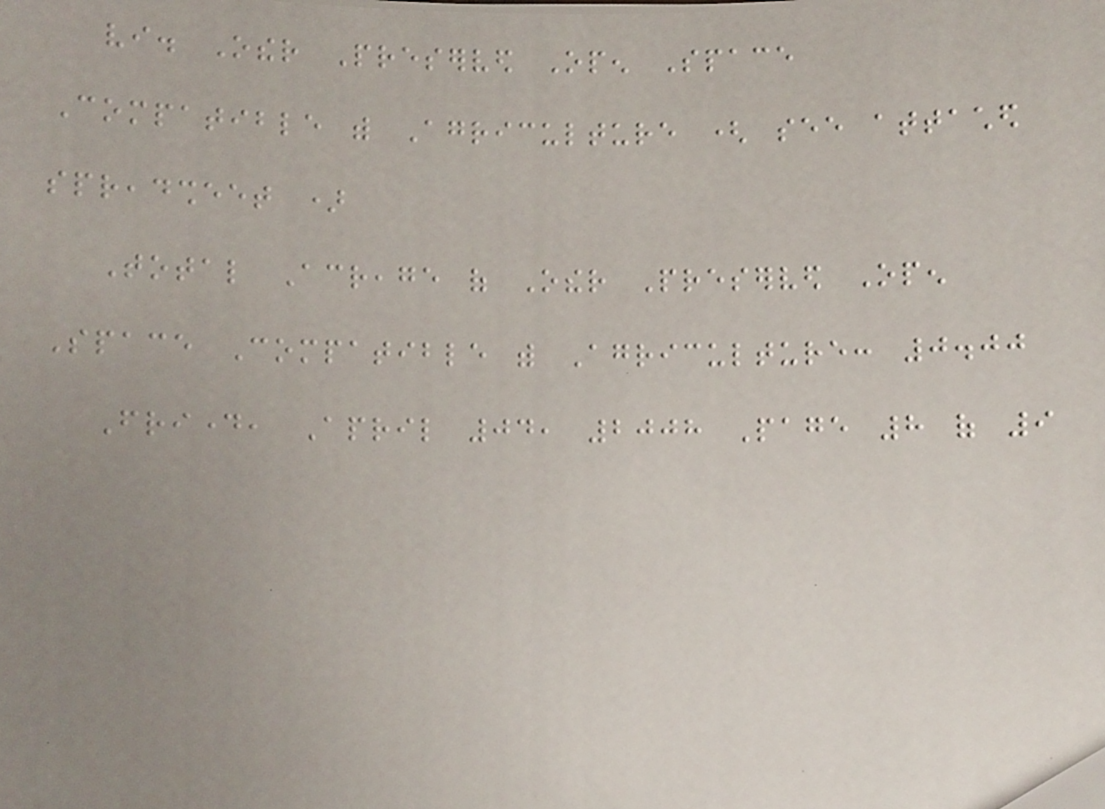vi. Other Preserved Open Space
Compatible with Agriculture ( see attached
spreadsheet )
Total Acreage of Other Preserved Open
Space Compatible with Agriculture: 0.00
Friday, April 04, 2008 Page 8 of 9
